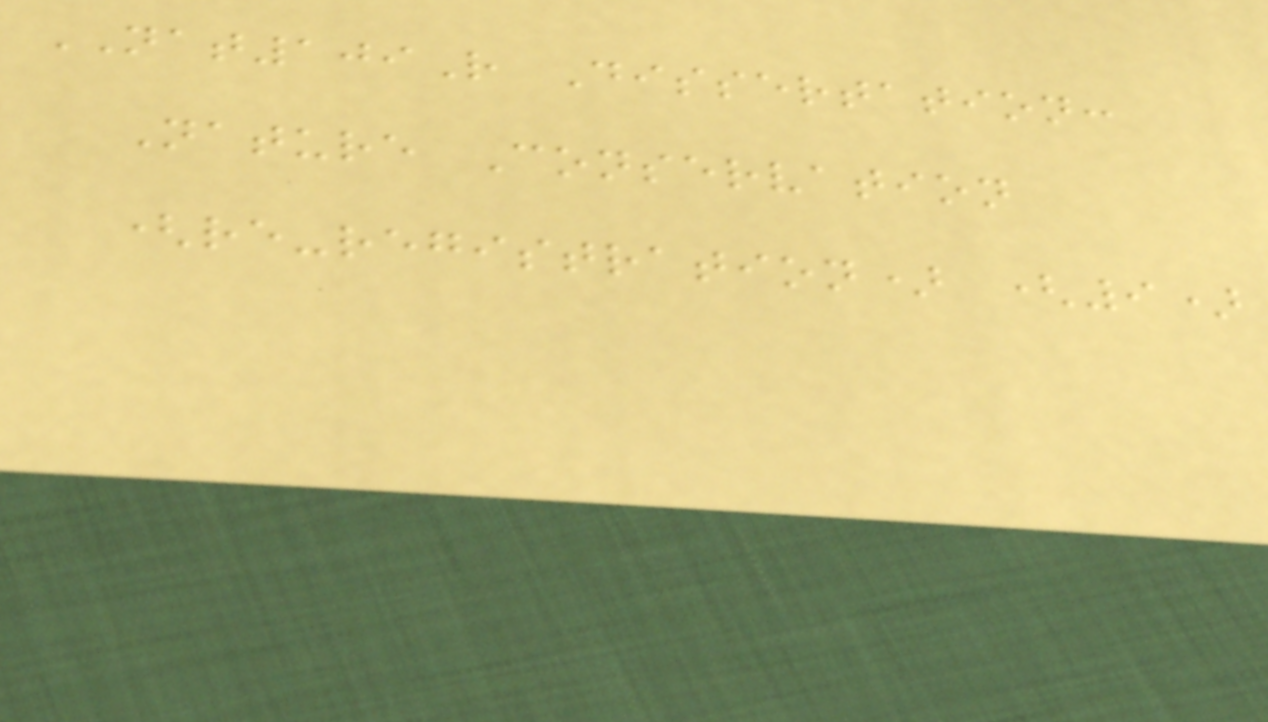NAT109R Dissertation:
Nature Conservation
(re-registration) (9)
